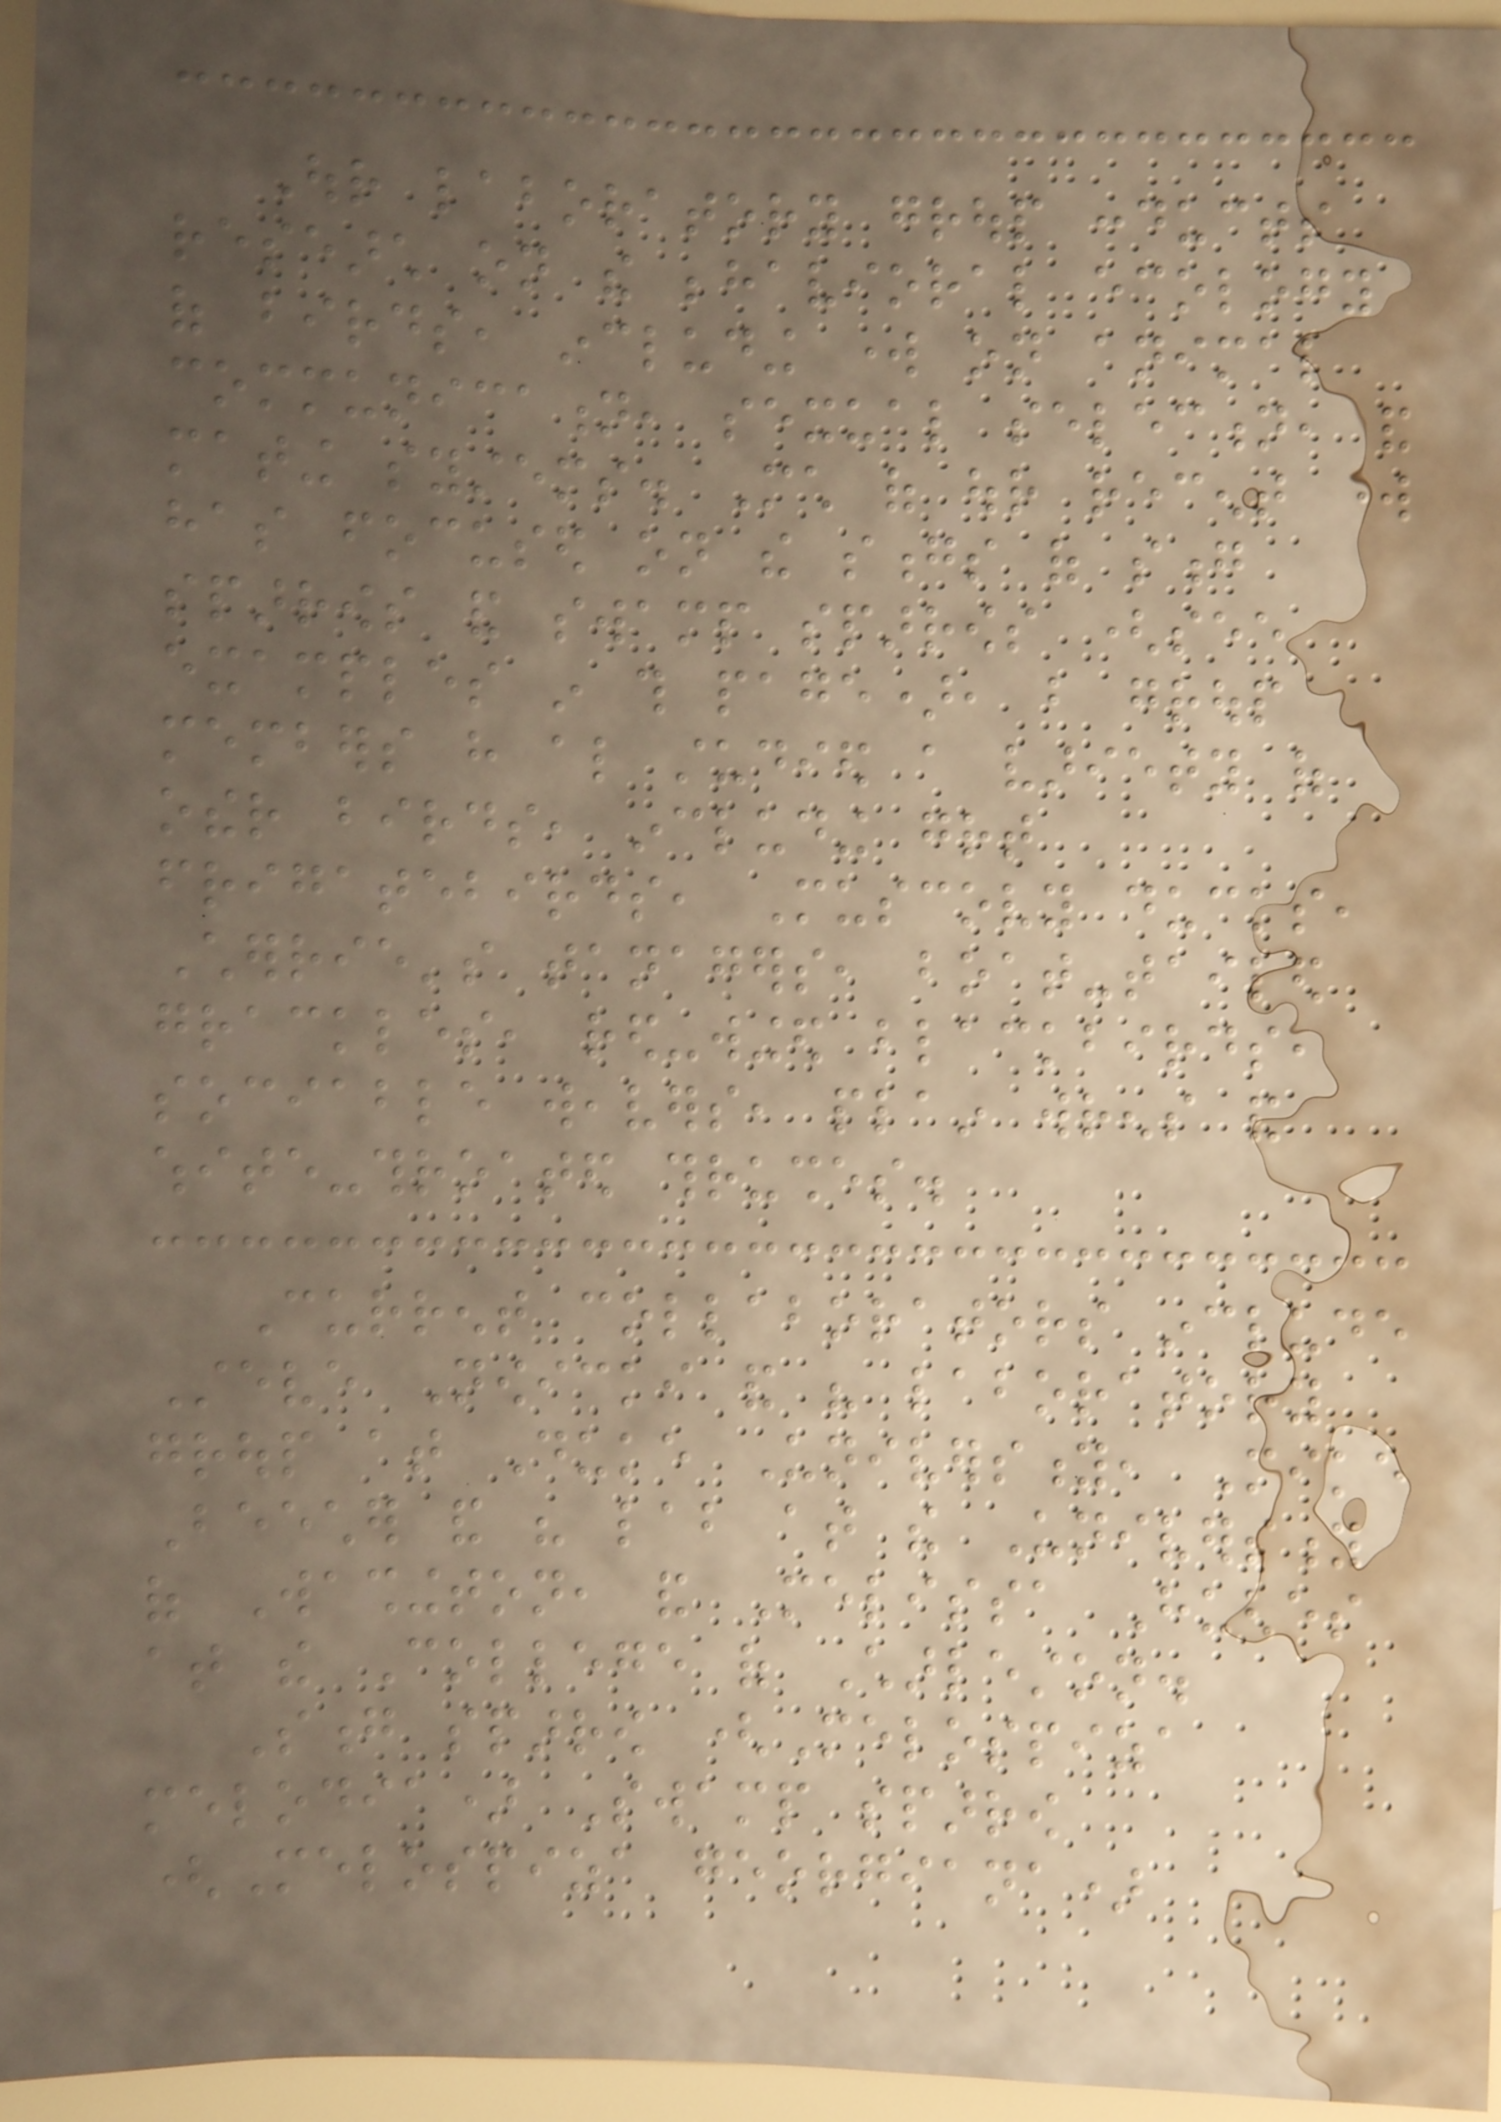Our laboratory group conducts
research on the behavioral ecology
of birds, including work on animal
communication, sexual selection, and
mating systems. Much of our recent work
has focused on the songs of song
sparrows and swamp sparrows (see
examples in this page), but group
members have also studied a variety of
other birds, including great
frigatebirds, Muscovy ducks,
Cherrie's tanagers, boat-tailed
grackles, red-winged blackbirds,
sociable weavers, plain wrens and
white-throated thrushes.
Current collaborators include
Steve Nowicki and his laboratory
group at Duke University, Mike
Beecher and his lab at the University
of Washington, and Melissa Hughes
at the College of Charleston.
Song sparrow (Melospiza
melodia) Swamp sparrow
(Melospiza georgiana)
